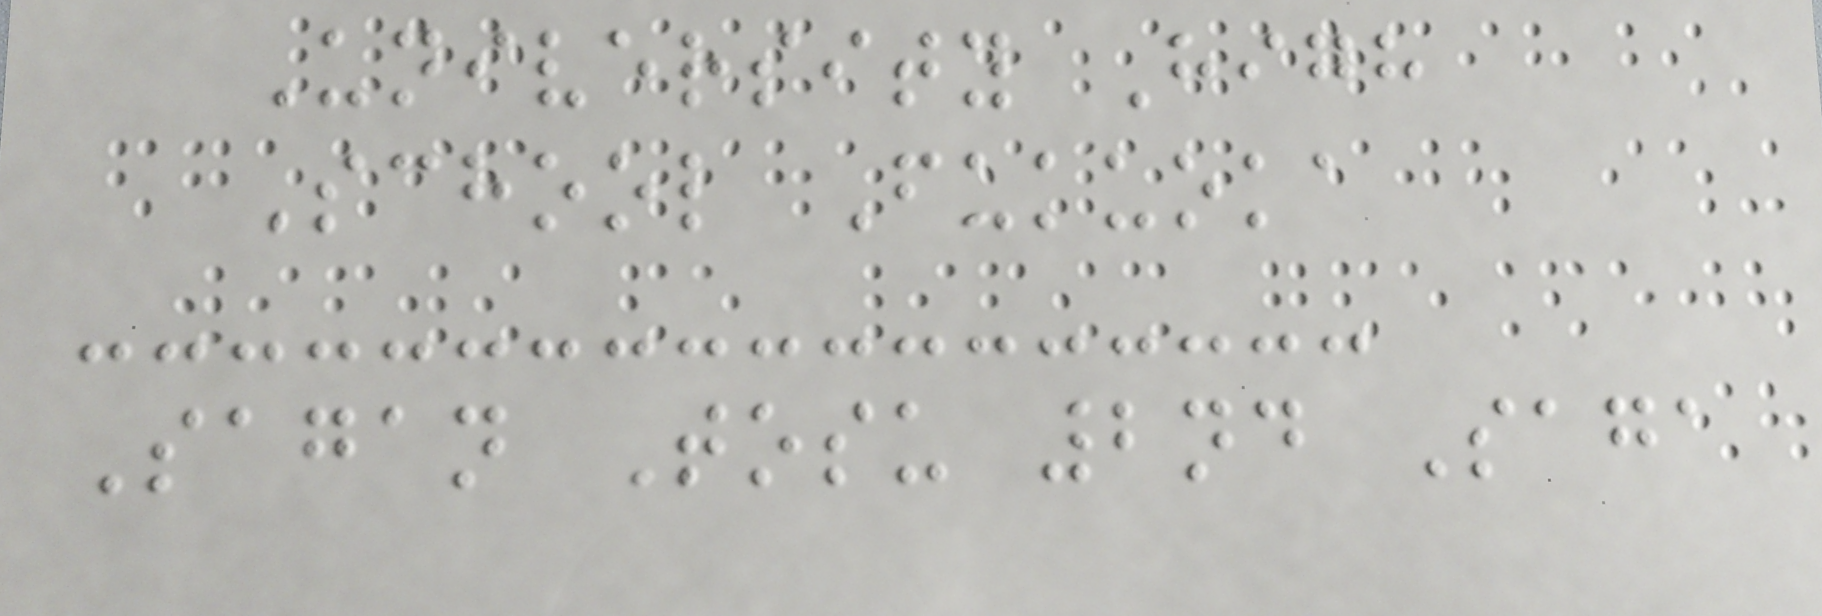University High
School Fukuoka
Sagan Tosu 2nd Saga
